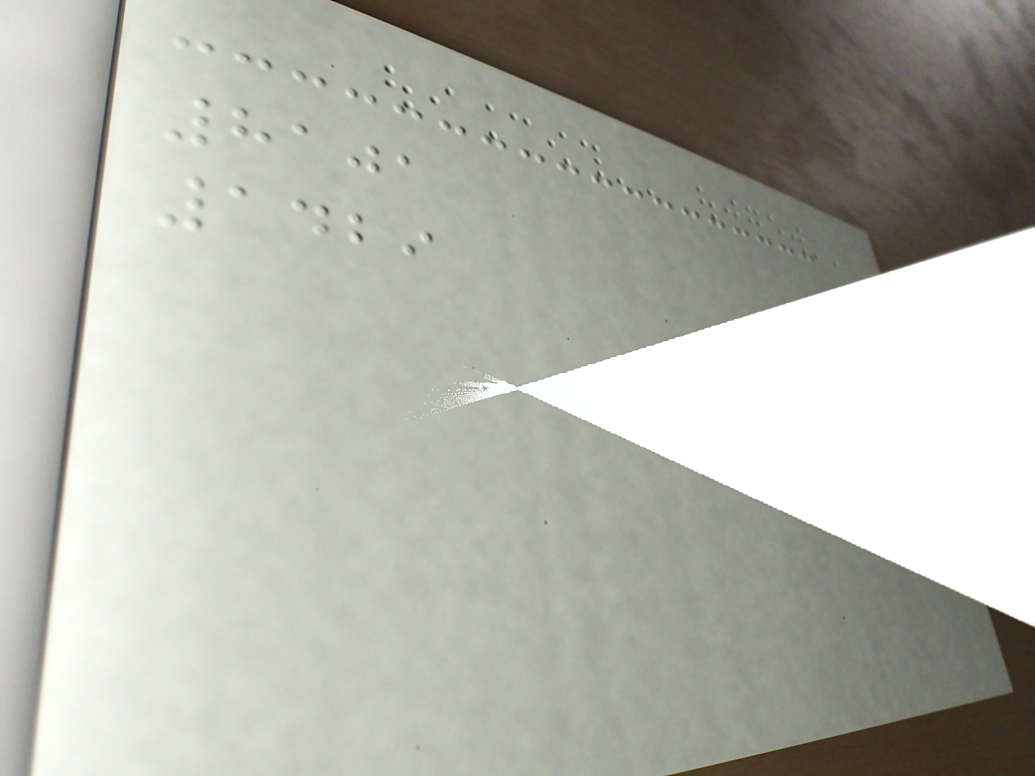8101
1429
